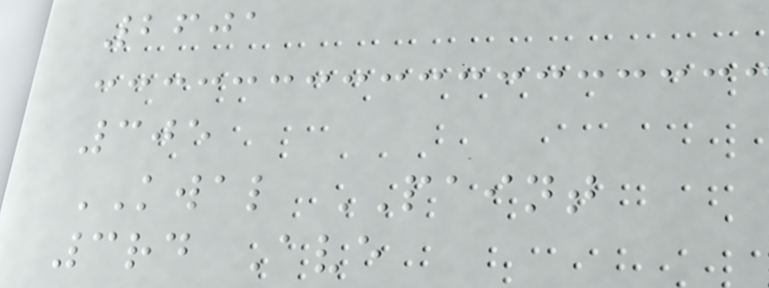2601
305
KWAL PAINT
3rd Ave
